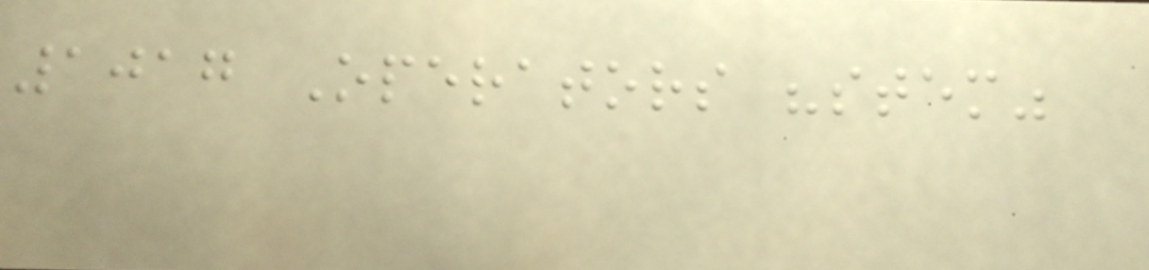1017 Operators "stem"
